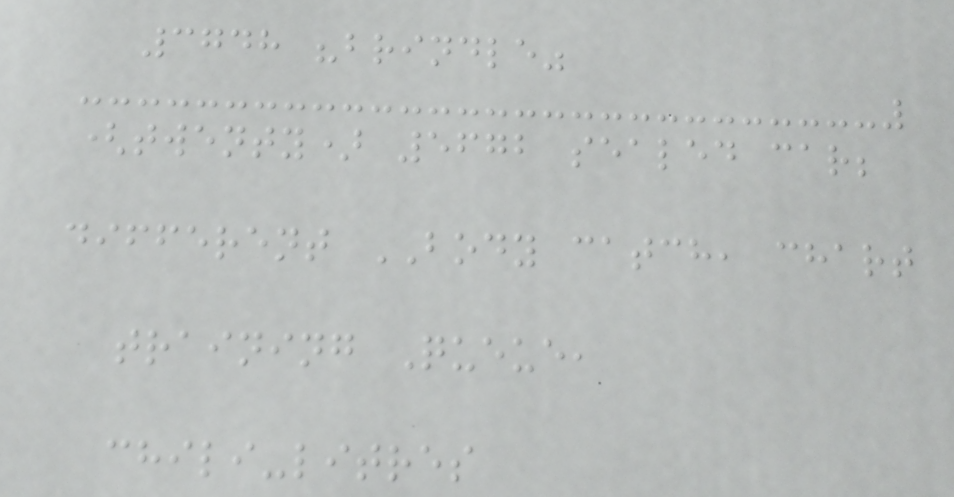3748 "brindle"
(twenty) 5672 sealed car;
different BODY catch, chart
training Queue,
chili-litres
